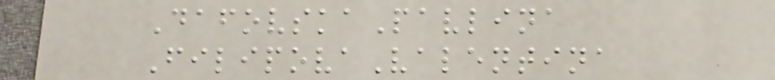DafovskaPavlina
FilipovaValentina
